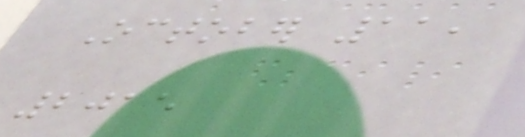October 11,
2015
